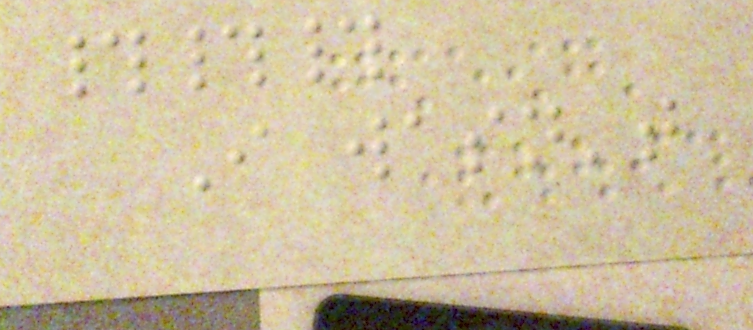###
I wasn't
